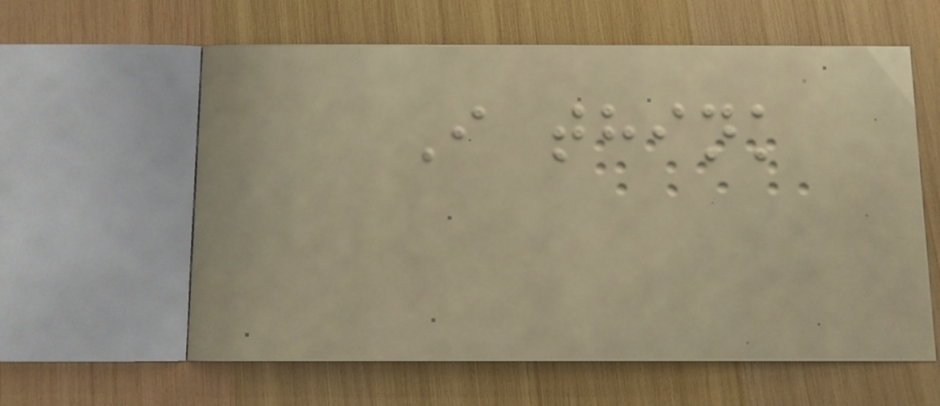I think
